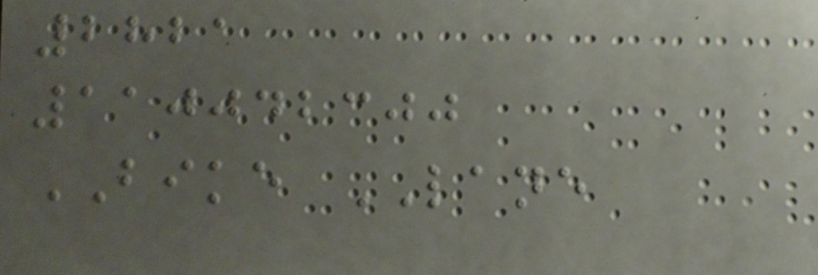2821
110042300
BIKE LANE
